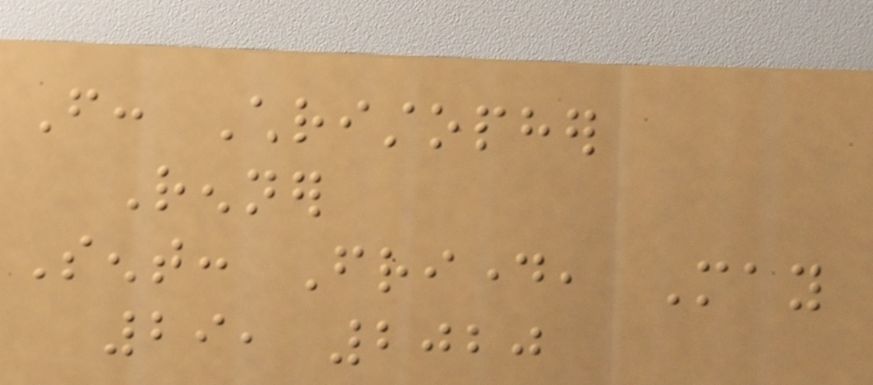From: Christopher
Renner
Sent: Friday, May
29, 2020
